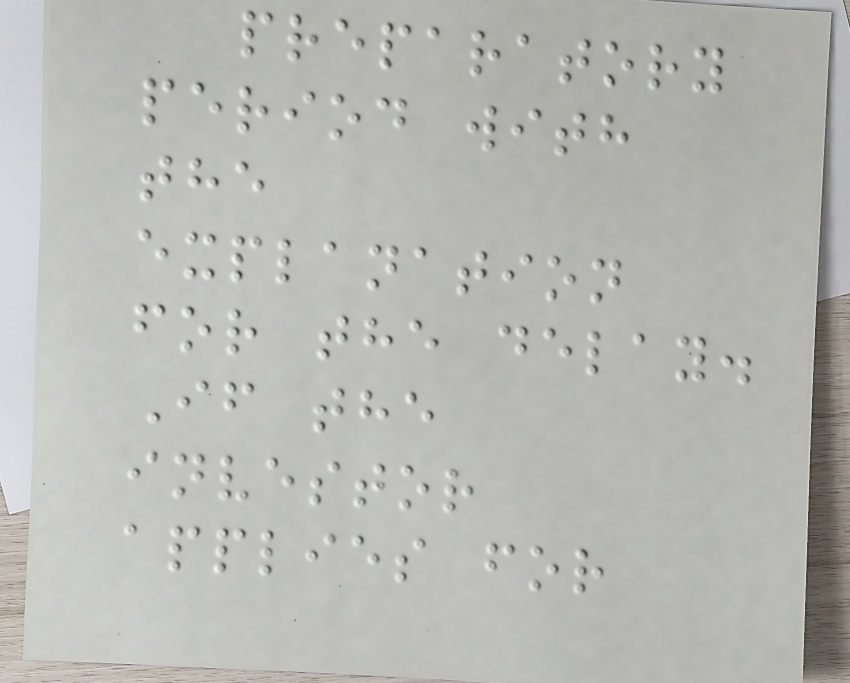preparatory
period with
the
explanation
for the delay.
If the
investor
applies for
